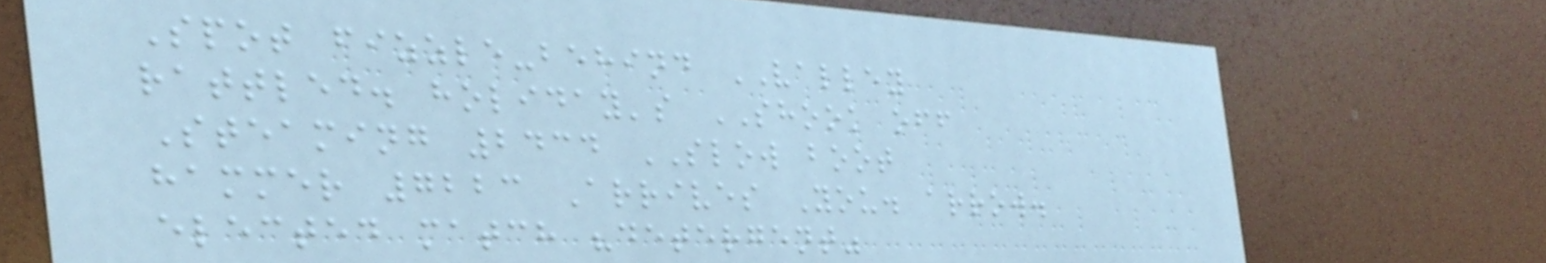Spot fizzle-behind VALLEY
rattled. holiday's SHOOK off
Steaming 2434 SLOW boot
hammer 7223 Arrives You. arrow.
elected match "detergent"
